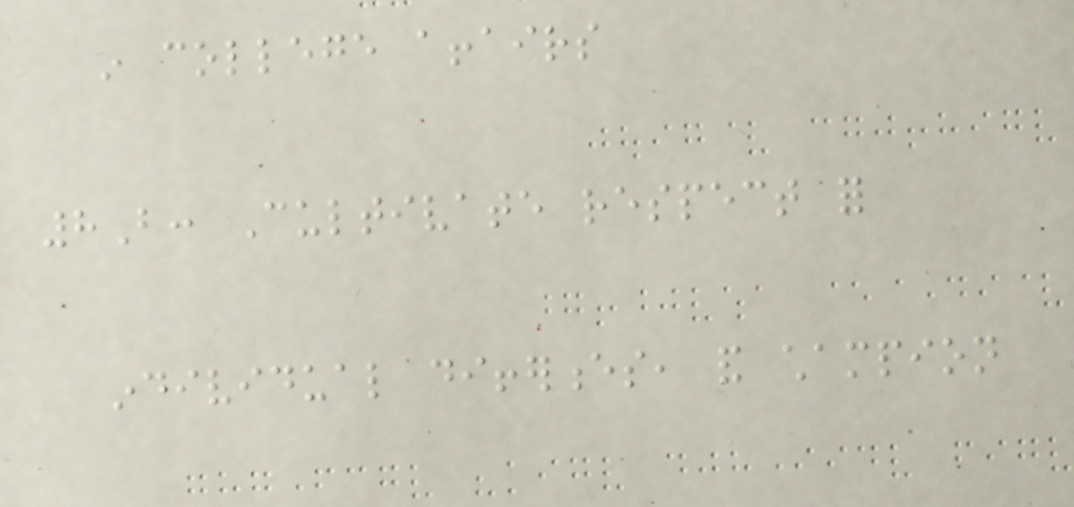in college affairs
8B: Cultivate respect for
individual differences, and champion
